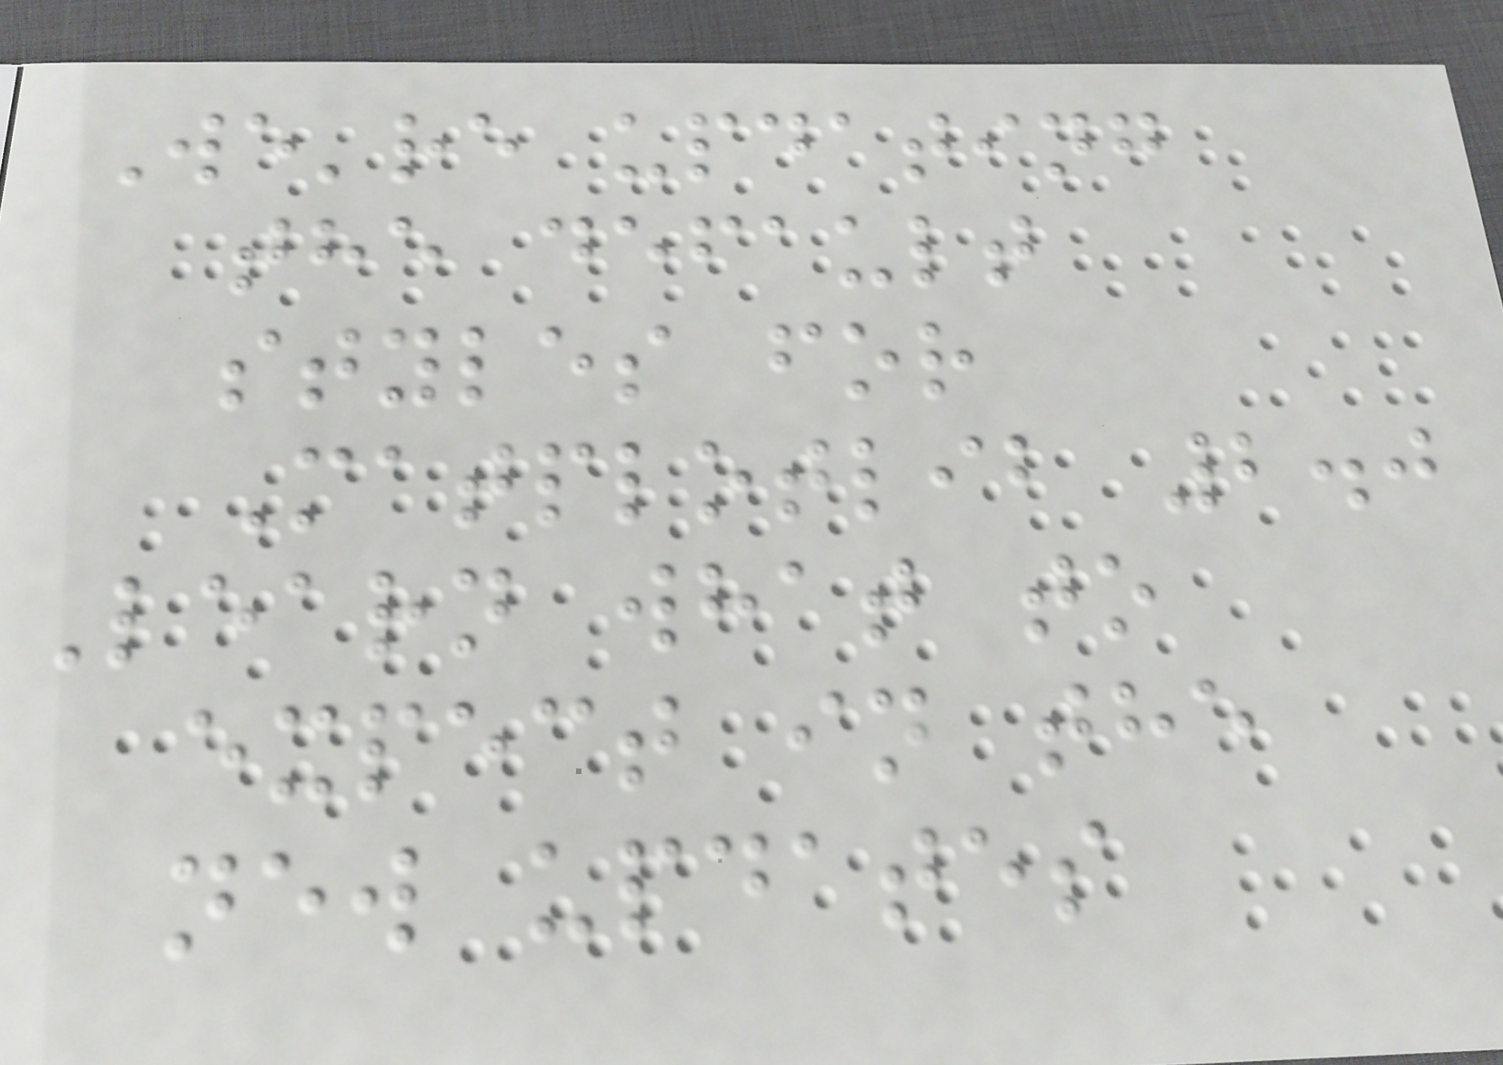We're updating
the default
styles for
Matplotlib 2.0
Learn what to
expect in the
new updates
